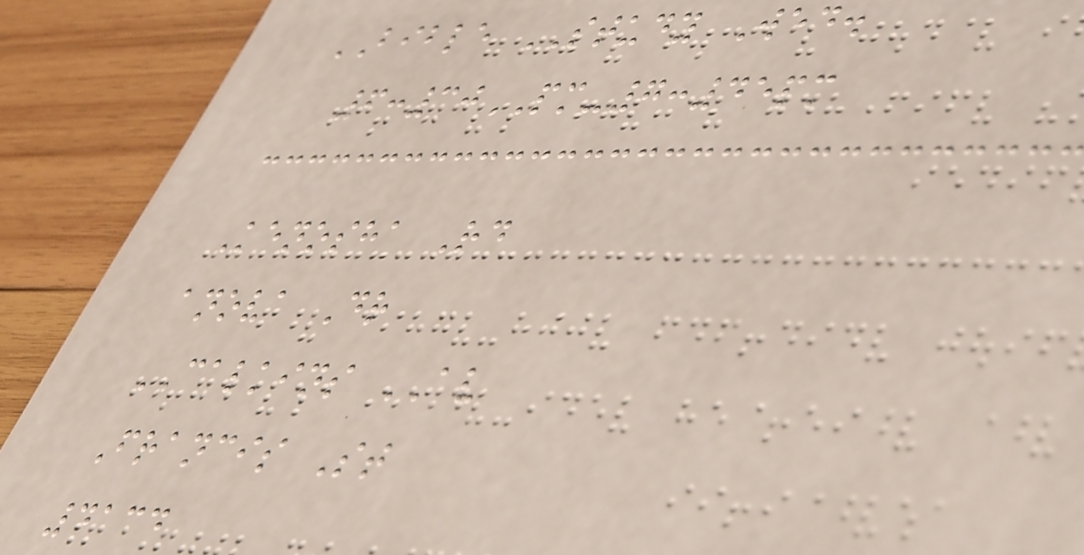BIBLE STUDY Wed.
6:30PM-7:45pm
Kenosha Rd
anova Dr
CALKINS AV
Francis St
4134
